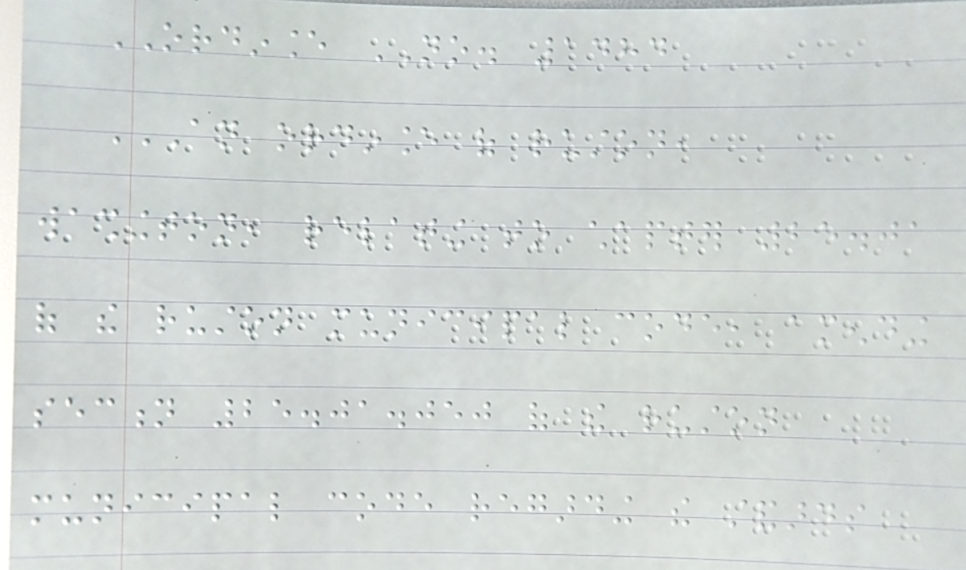ORDINANCE NO. 1484
AN ORDINANCE OF RUSTON,
WASHINGTON, RELATING TO CHAPTER 25.01
OF THE RUSTON MUNICIPAL CODE, AMENDING
SECTION 25.01.050 OF THE RUSTON
MUNICIPAL CODE REGARDING THE STANDARDS
